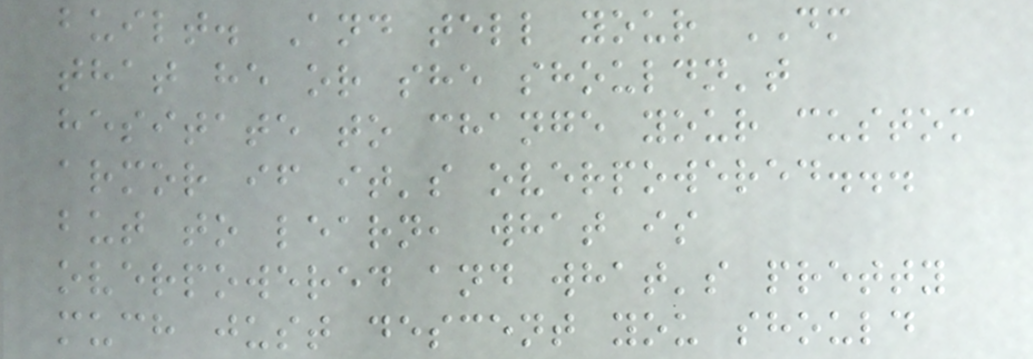built. And tell your DM
that he or she shouldn't
hesitate to change your custom
armor if it's overpowered...
but to learn, what is
overpowered and what's pretty
much just descent you should
